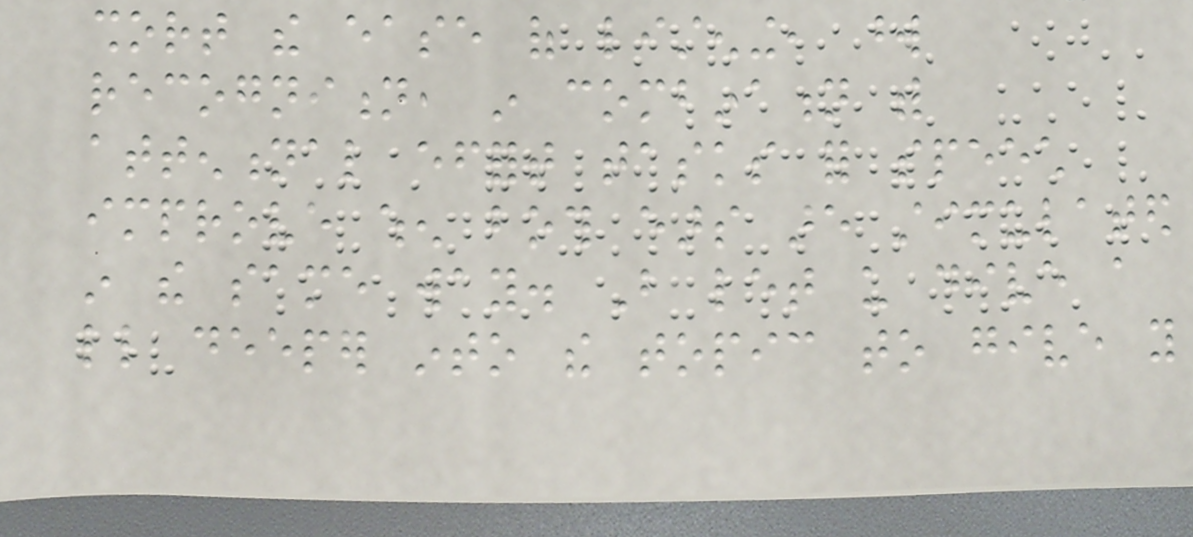short the ease of listening, word
recognition, in combination with
attentional effort tasks for speech
improve when both ears are stimulated
in the same way. But let us dive a
little deeper into the topic to give you
